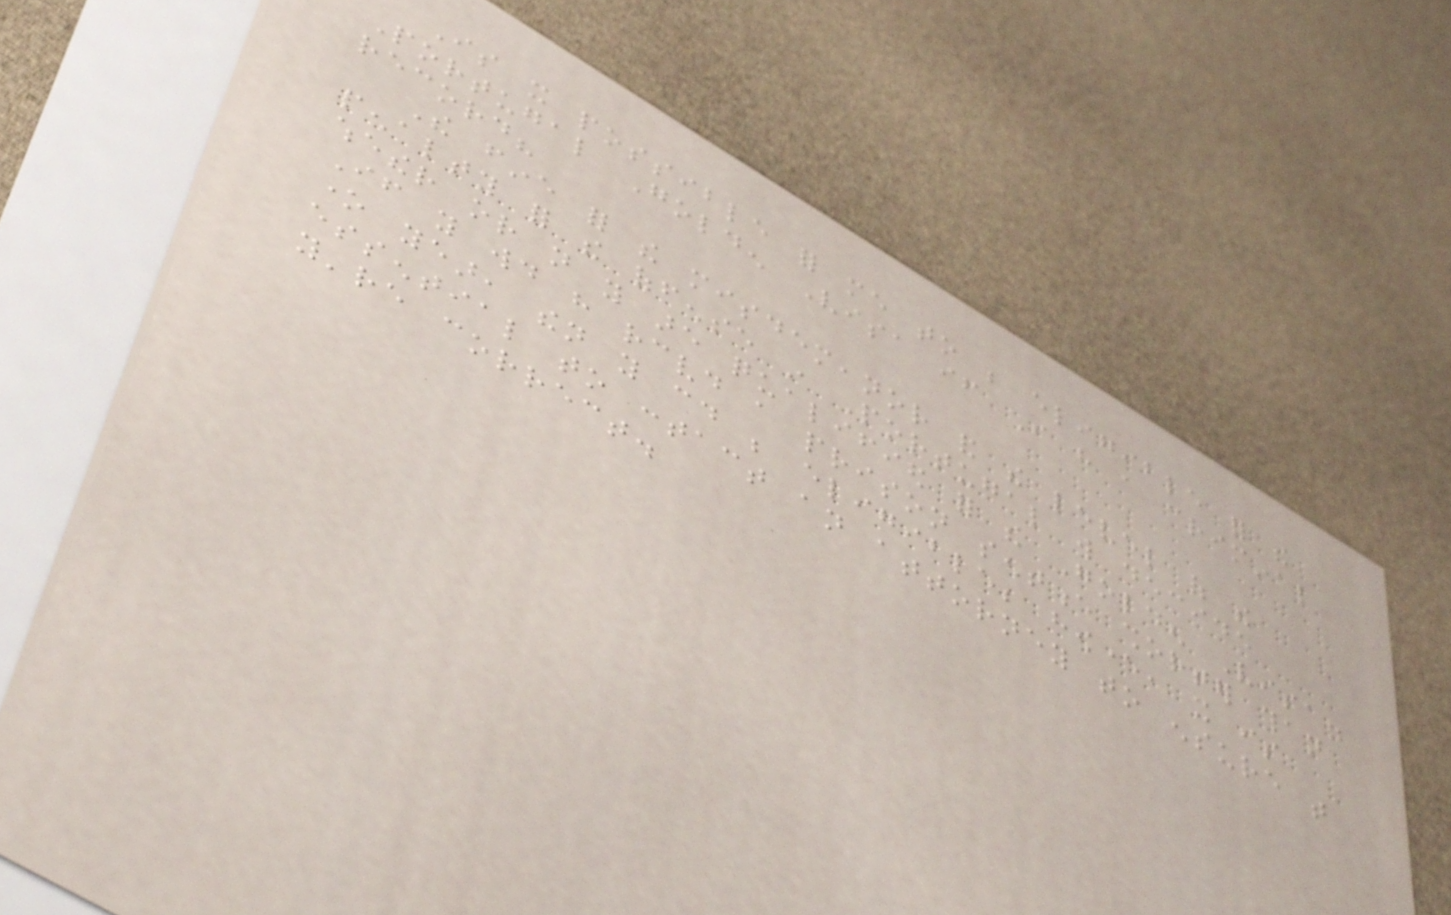Is it possible for me to be eligible for the
Portugal Golden Visa if I have a criminal
record?
The fine for the misdemeanor and the level of the
penalty for the offense in Portugal will decide
whether or not you are qualified for the Golden Visa.
If you would have received a prison sentence shorter than
one year, then you could be eligible; however, it is
essential to contact an attorney to ensure that
you're correct.
